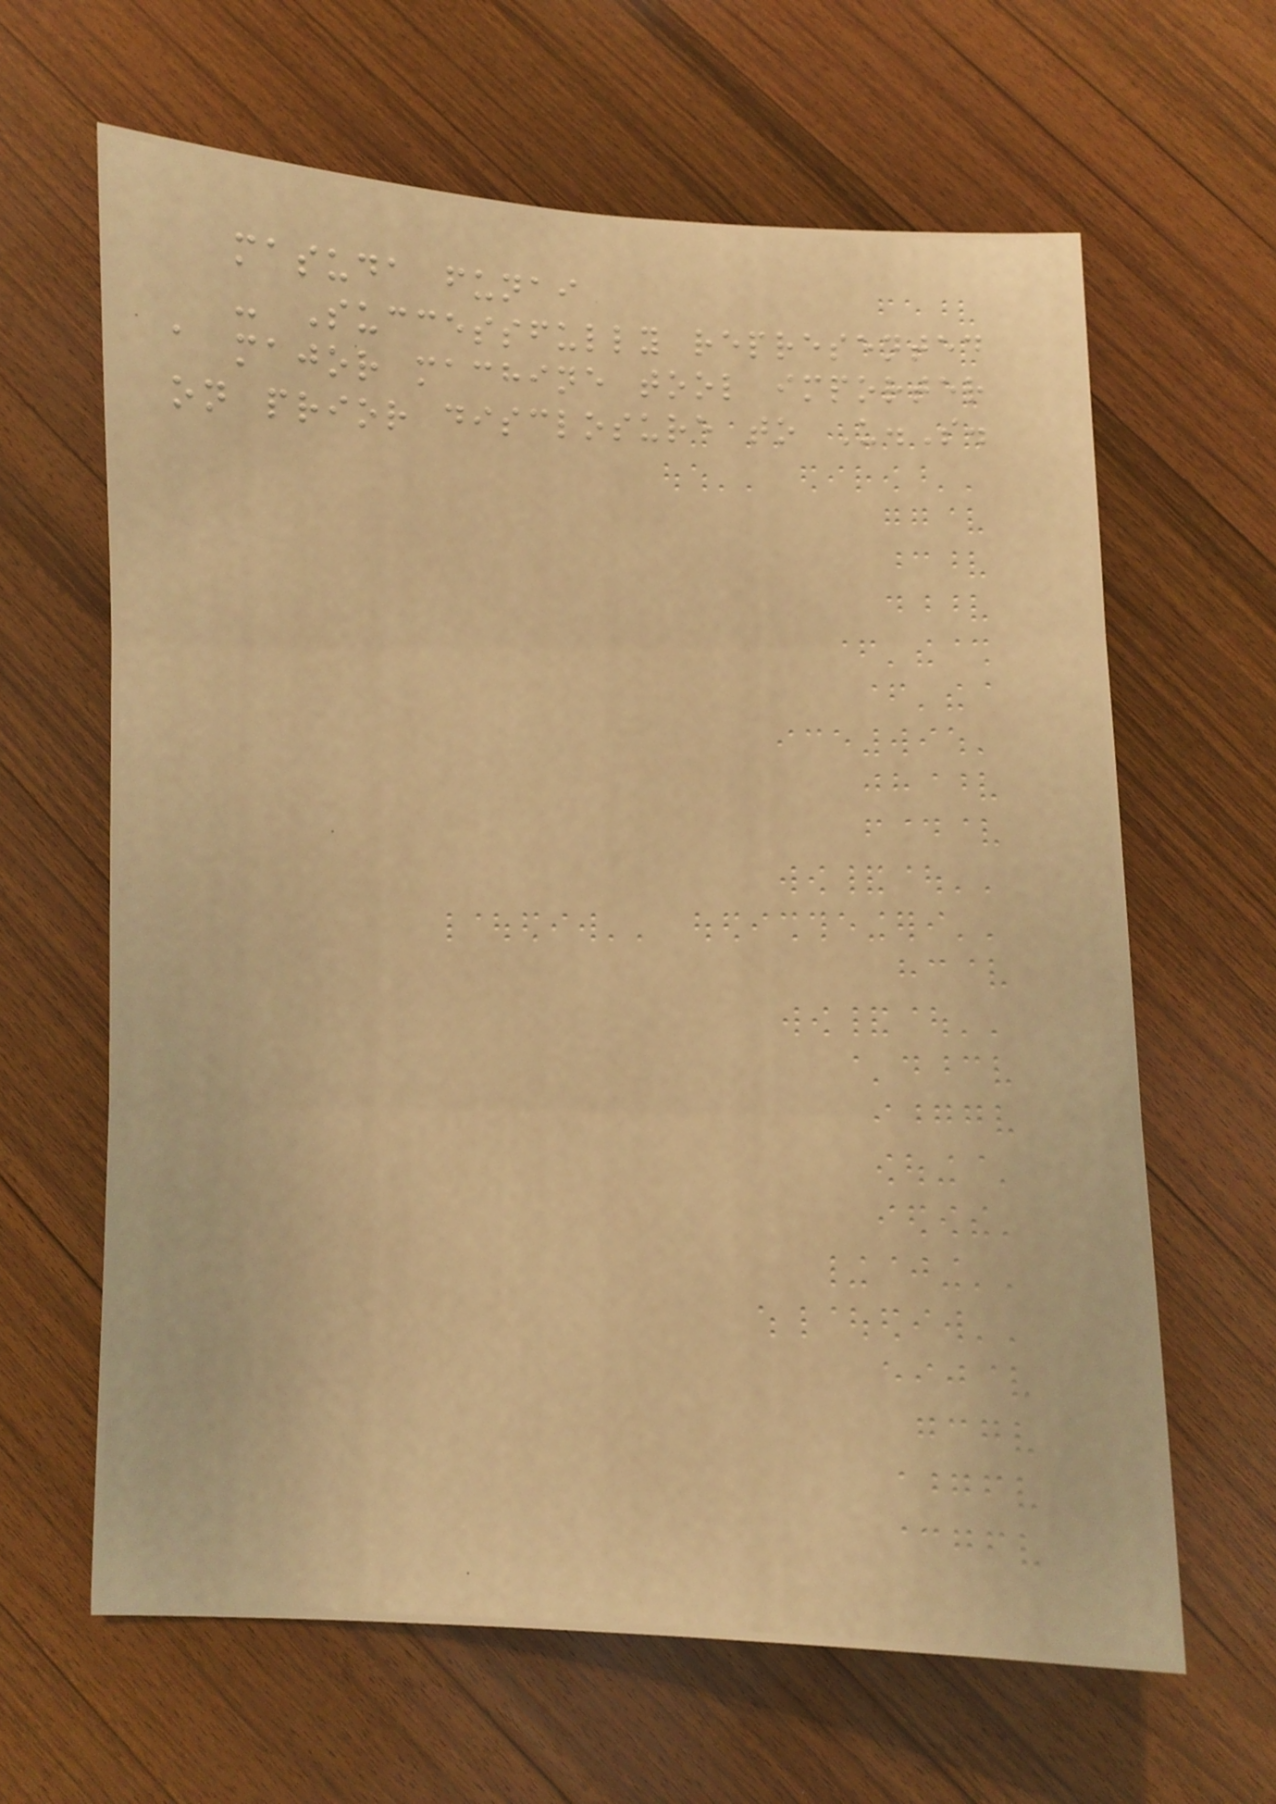masuda funai
- Successfully represented
a major machine tool importer
on prior disclosure to U.S.
